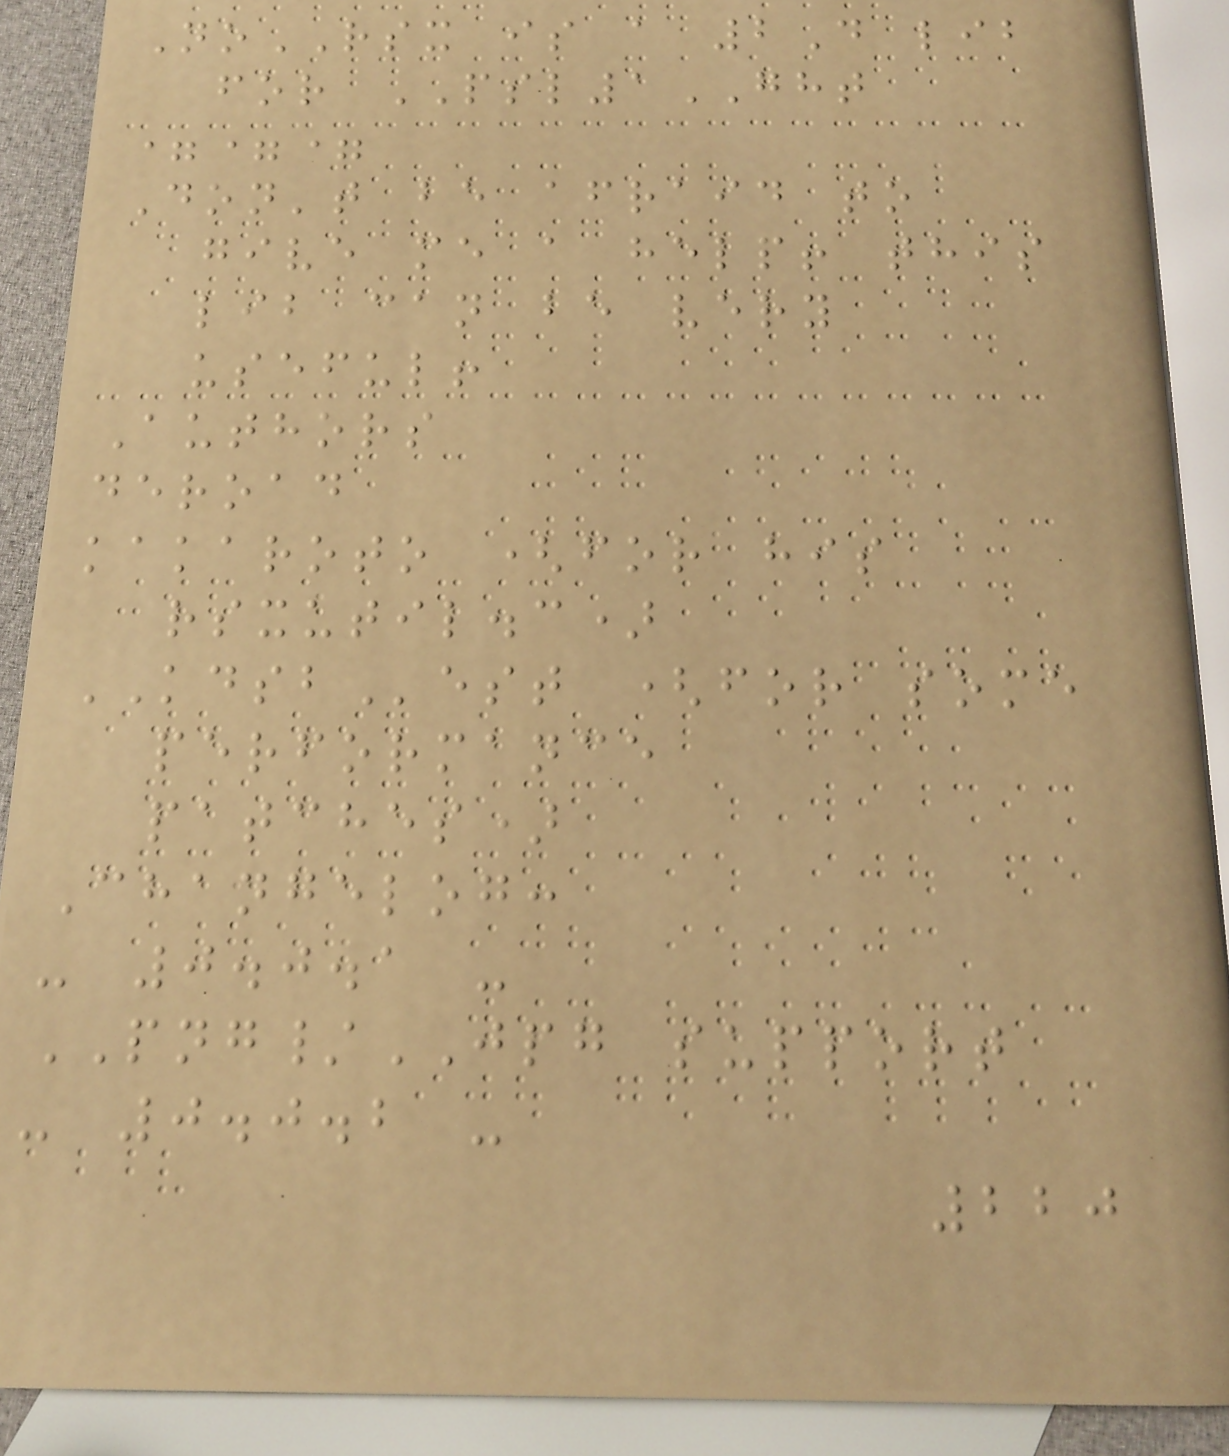NoRSX is a 2D lib
for PSL1GHT
===
Don't be afraid to
give me a help! this
lib can be very
useful!
Authors
deroad
kakaroto (for his
rsxutil.c)
KDSBest (for some
performance
patches)
Changelog:
- 0.0.1 -
PNG/JPG support
- 0.0.2 -
220
